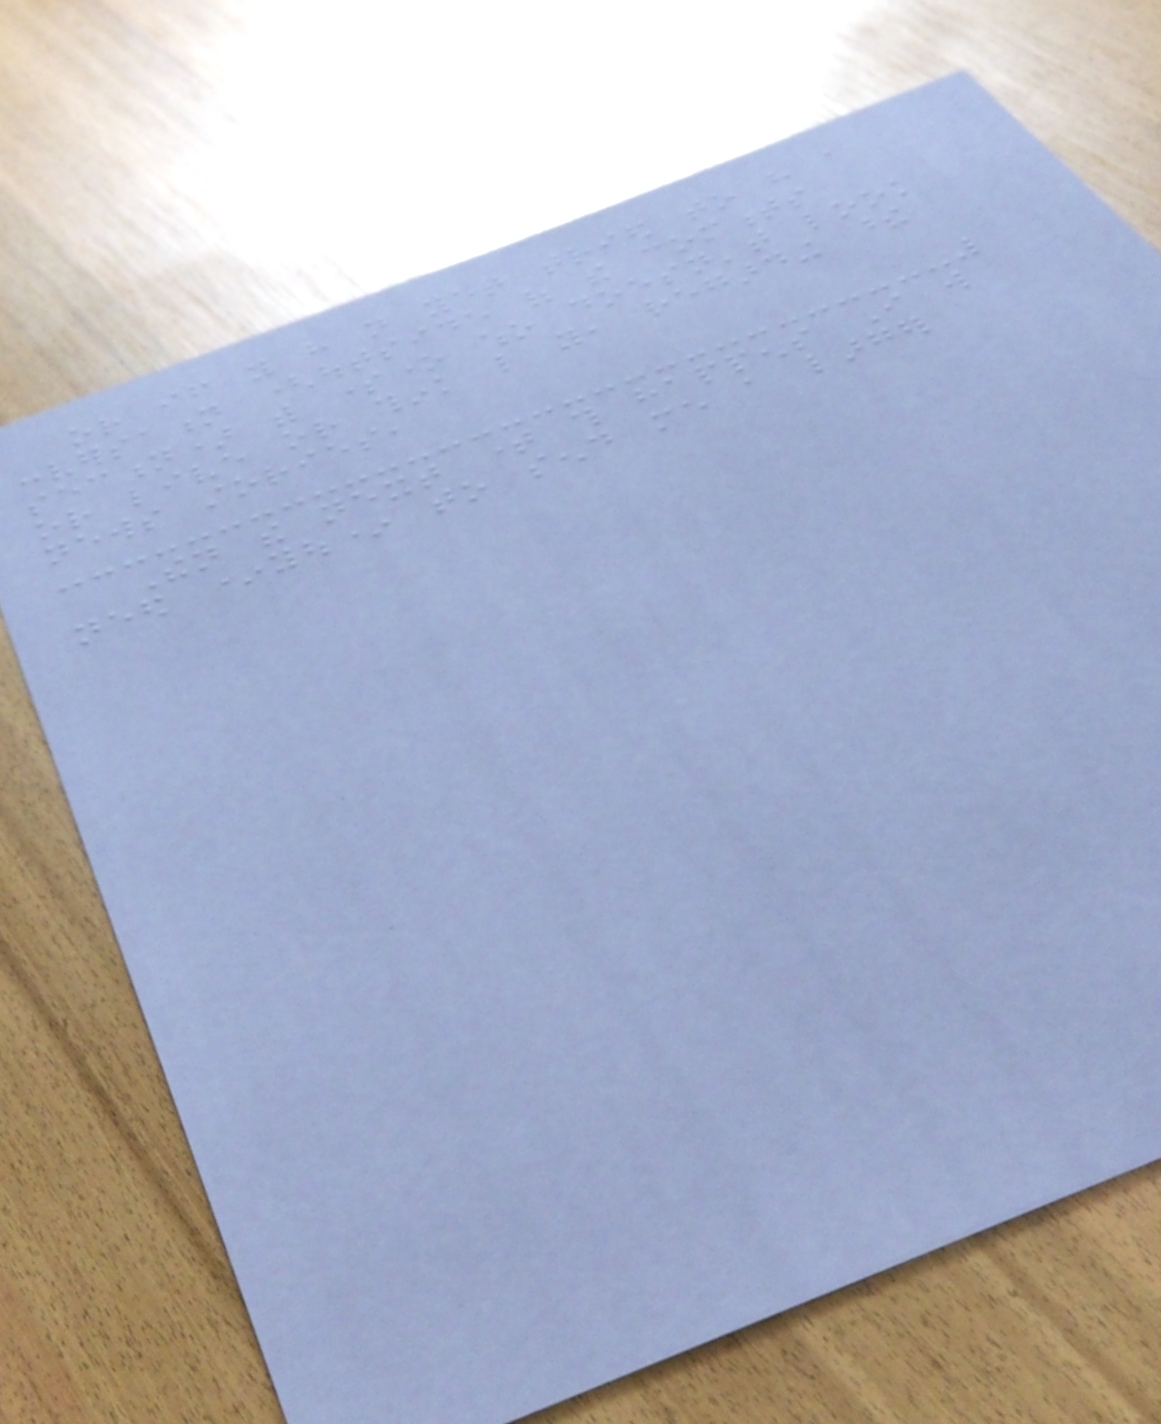or if you have not yet tried to have a
conversation (outside of the comments
section) with someone who doesn't look
or live or think like you, regarding these
news stories,
Then the next time this happens I will
need *you* to send me a larger
